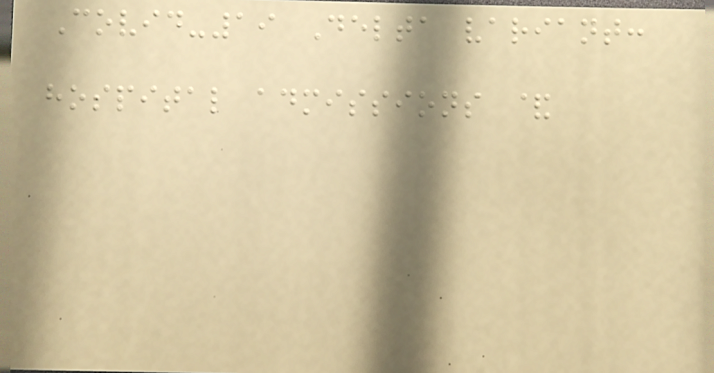Covid-19 Delta variant:
hospital admissions &
